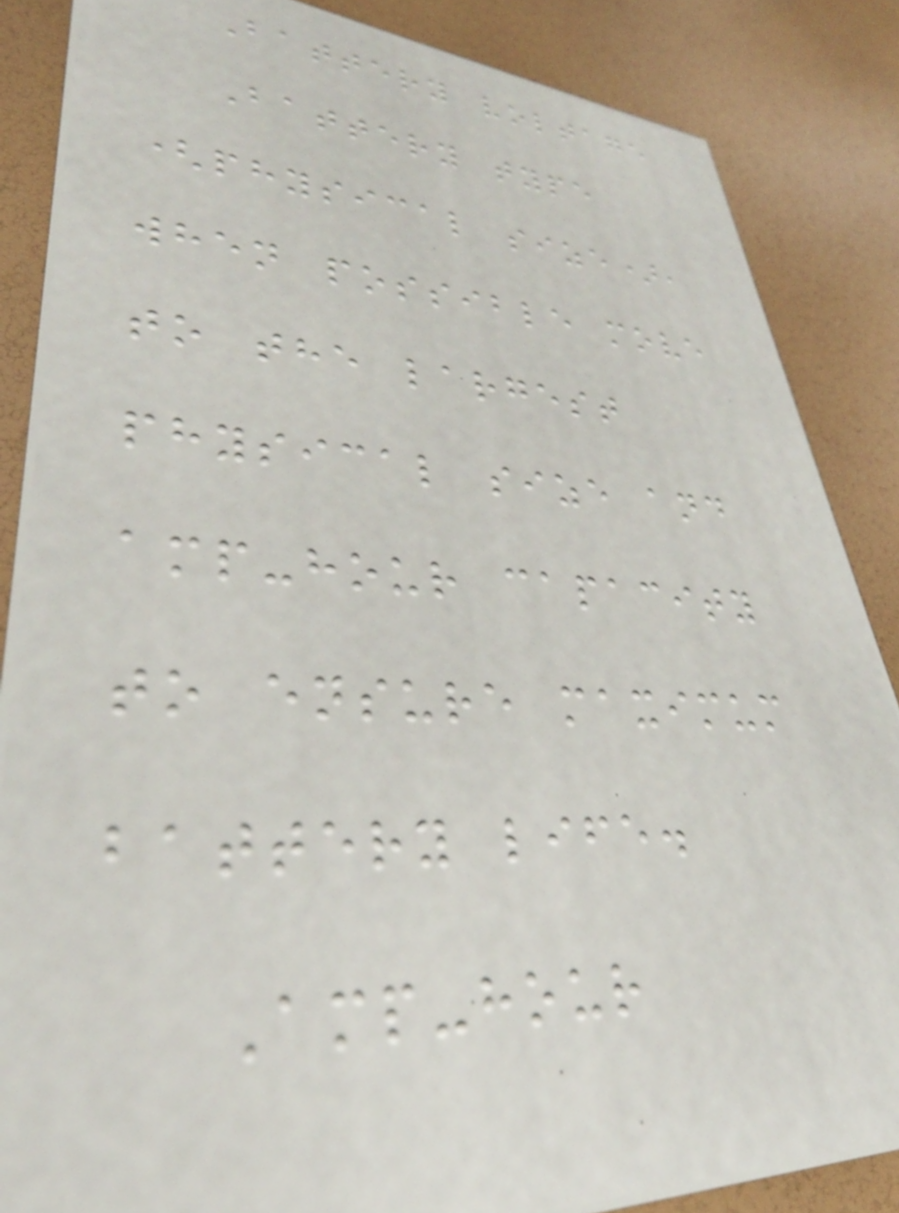Battery voltage
Battery type
(physical size),
when possible move
to the largest
physical size and
amp-hour capacity
to ensure maximum
battery life.
Amp-hour
